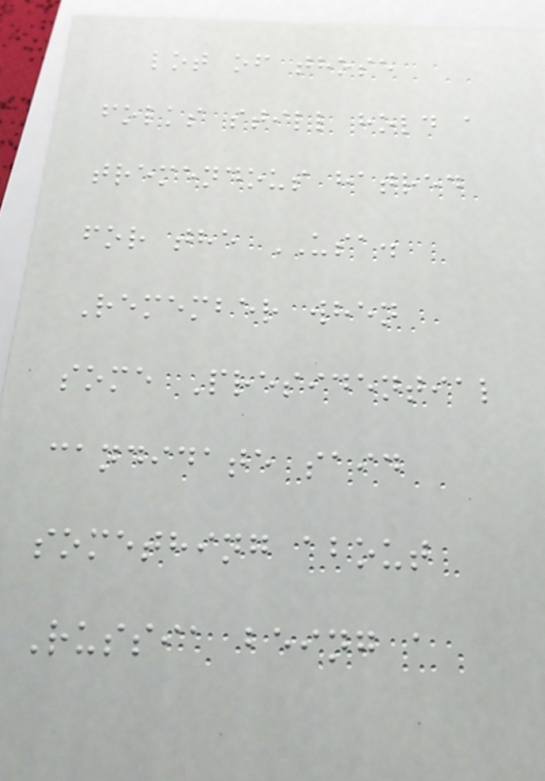lot of those
folks still hold a
tremendous hatred
for the USA.
Remember when
some Presidential
candidate said
something about
Russia being a
